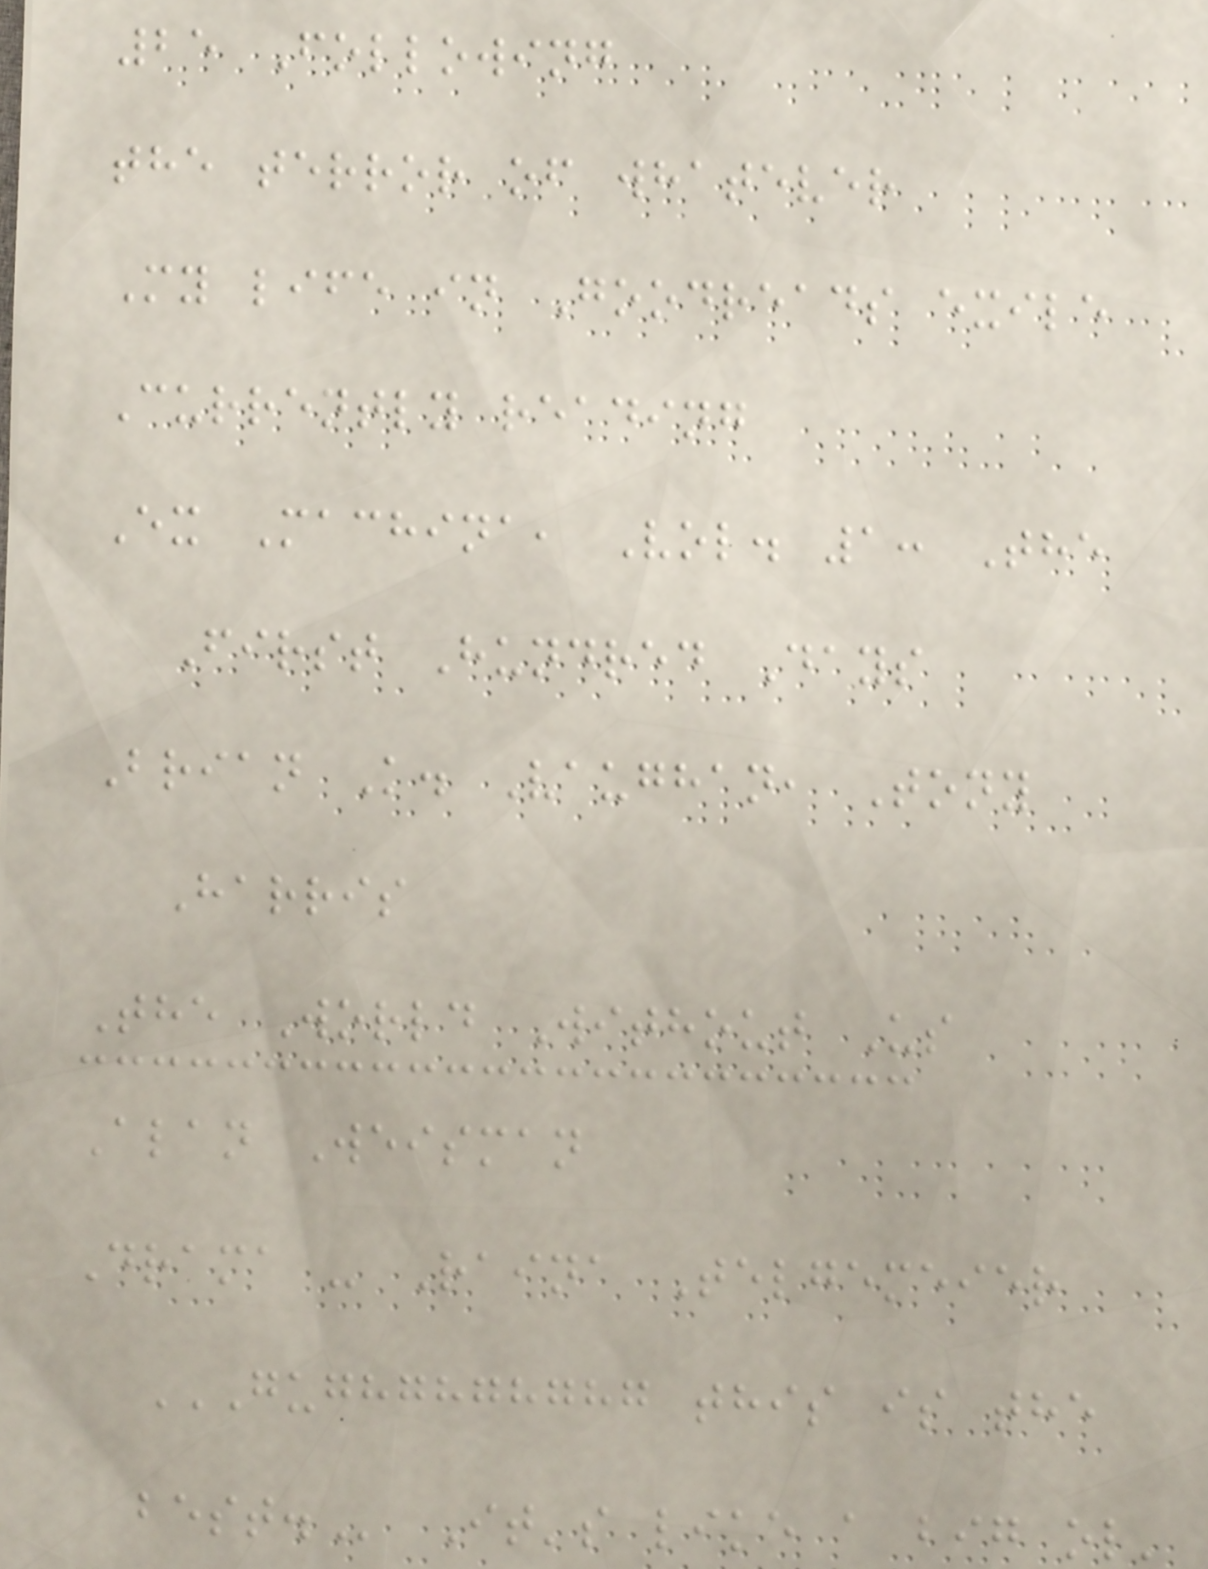25 Following
the terror of whatever
My life in Goodreads exile
Currently reading
Ex Machina, Vol. 1: The
First Hundred Days
Brian K. Vaughan, Tony
Harris
The World Without Us
Alan Weisman
Drama - Raina Telgemeier
GUGHGHGHGHG THIS IS THE
BEST. It's like a big ol'
